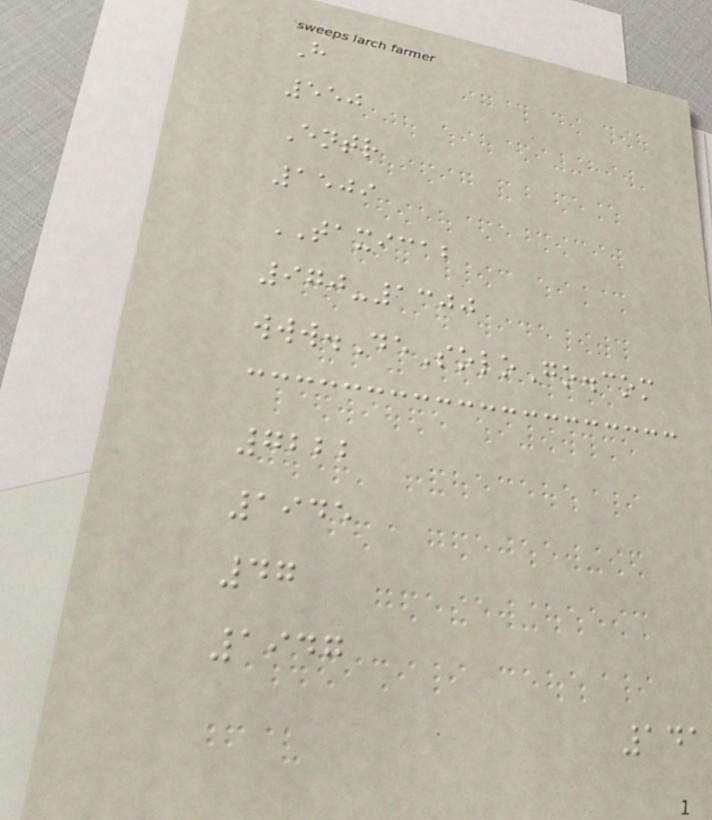H
550
Entr
1509
TAXICAB
970-1300
www.DeSoloGo.com
7222
1945
47
1947
141
